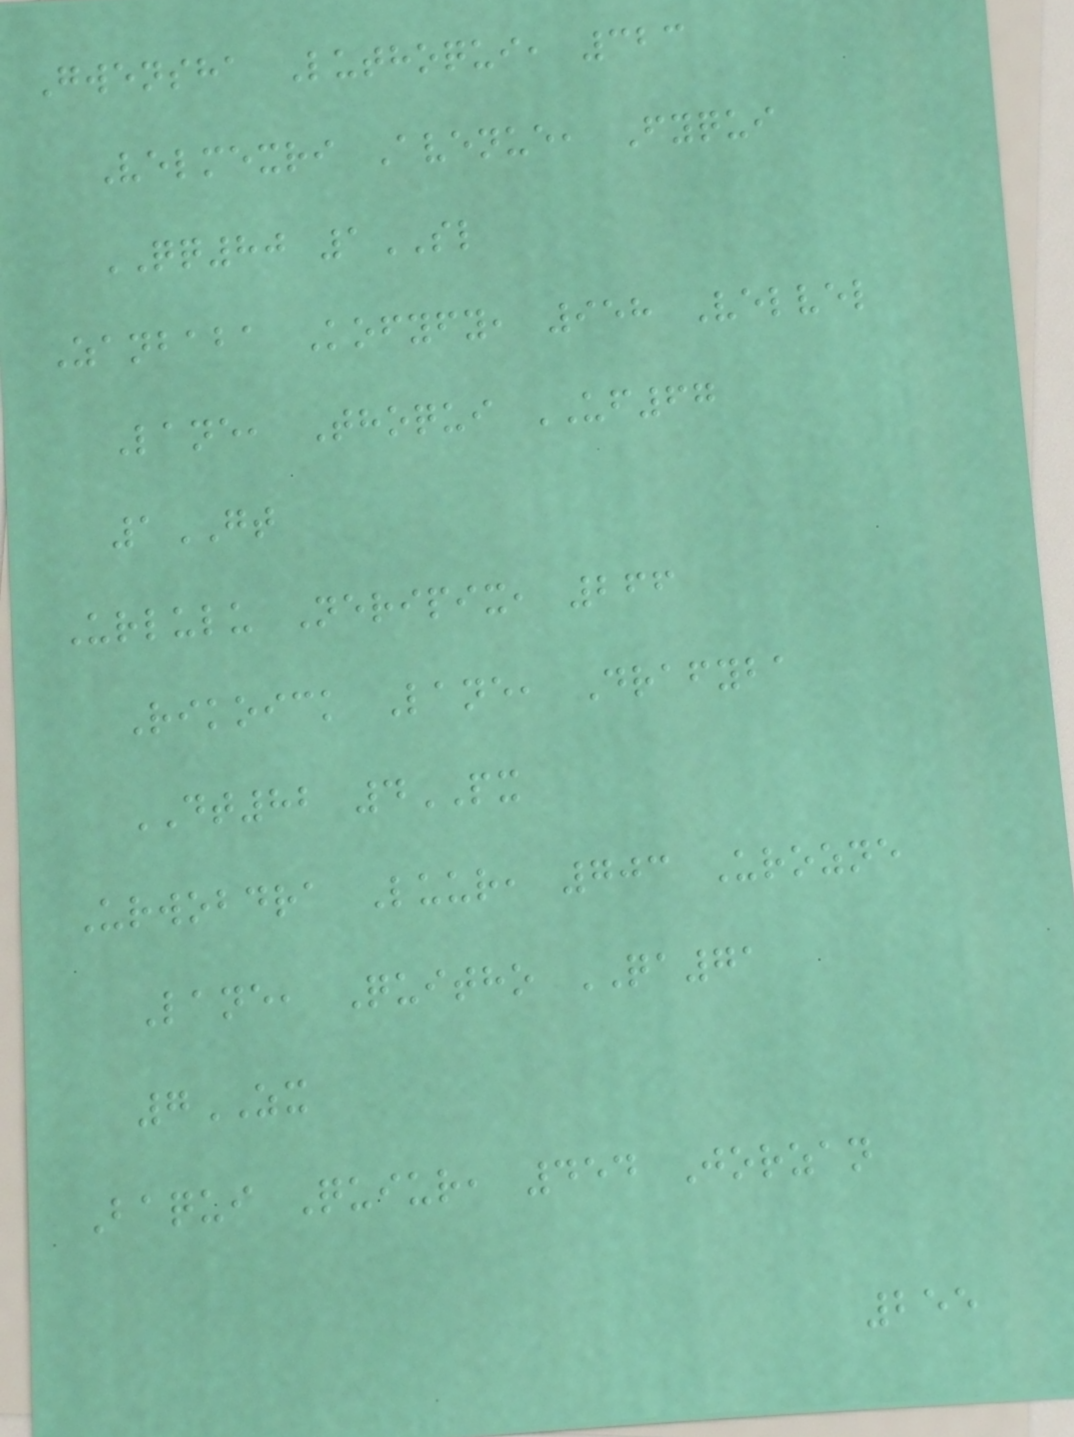Gwensha Luthoqui, 323
Velmexri Avenue, Fyqui
QQ80 1SL
Zanbaba Kofyfy, 958 Velvel
Lane, Thoqui UF67
1GT
Urlulu Neripix, 266
Rikoick Lane, Drafyba
DT82 4PX
Urwobdra Luur, 703 Urozne
Lane, Quitho QA71
7ZX
Baqui Quiur, 454 Jorzan
255
